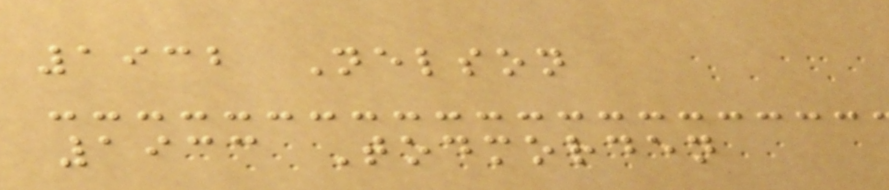1932 Nelson
1933 Todmorden
